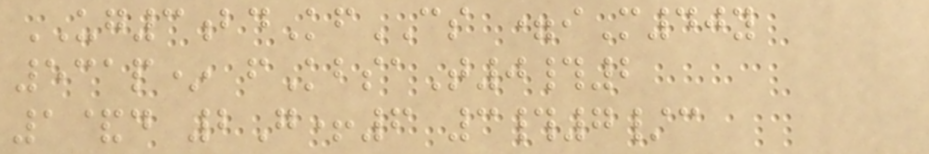UG3bdKfCS =iM40y
531p* fKbsaT0#2
1&d 2G+6 3#7/c
